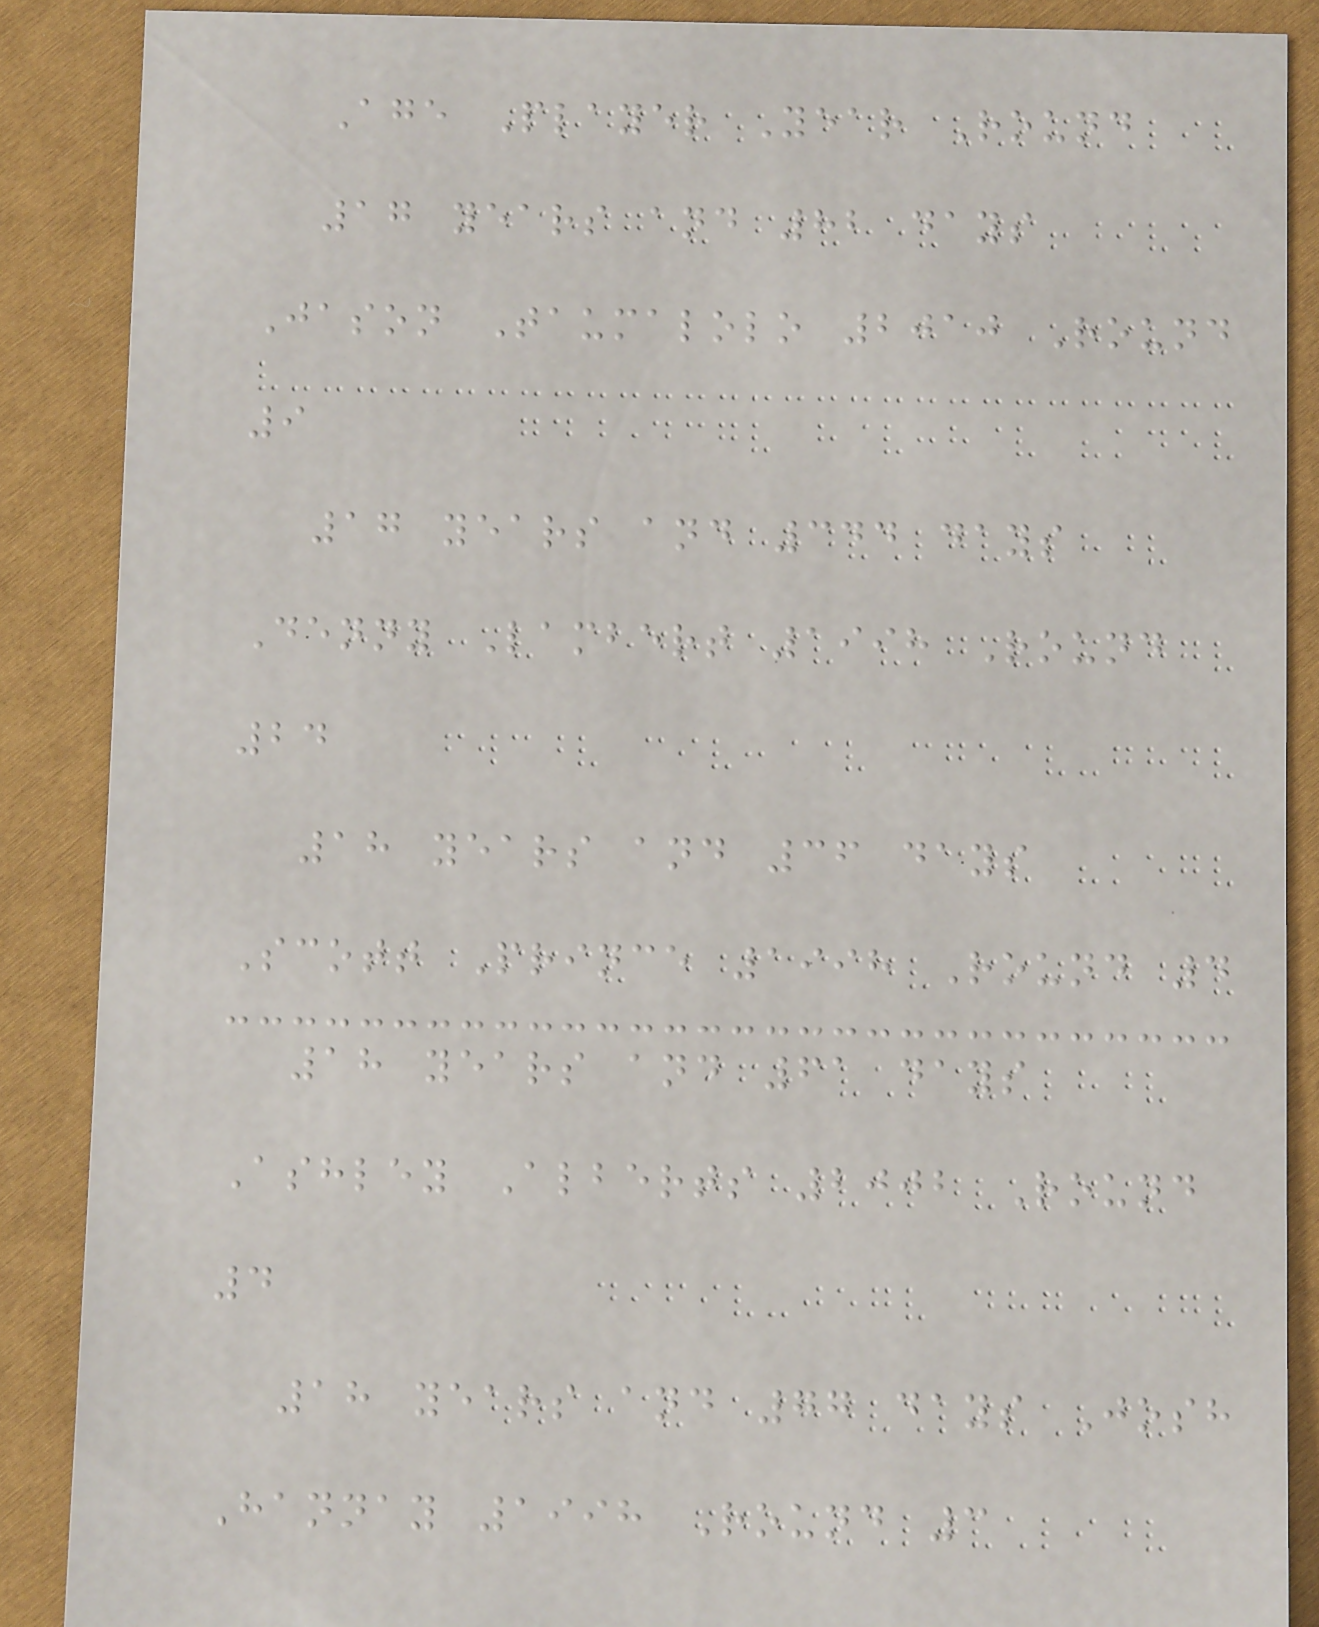Age Player Year Round
17 years and 82 days
Jason Taumalolo 2010 Round
9
17 years and 344 days
Denny Lambert 1998 Round
24
18 years and 36 days
Scott Prince 1998 Round 4
18 years and 61 days
Ashley Alberts 2002 Round
4
18 years and 77 days Josh
Hannay 1998 Round 3
